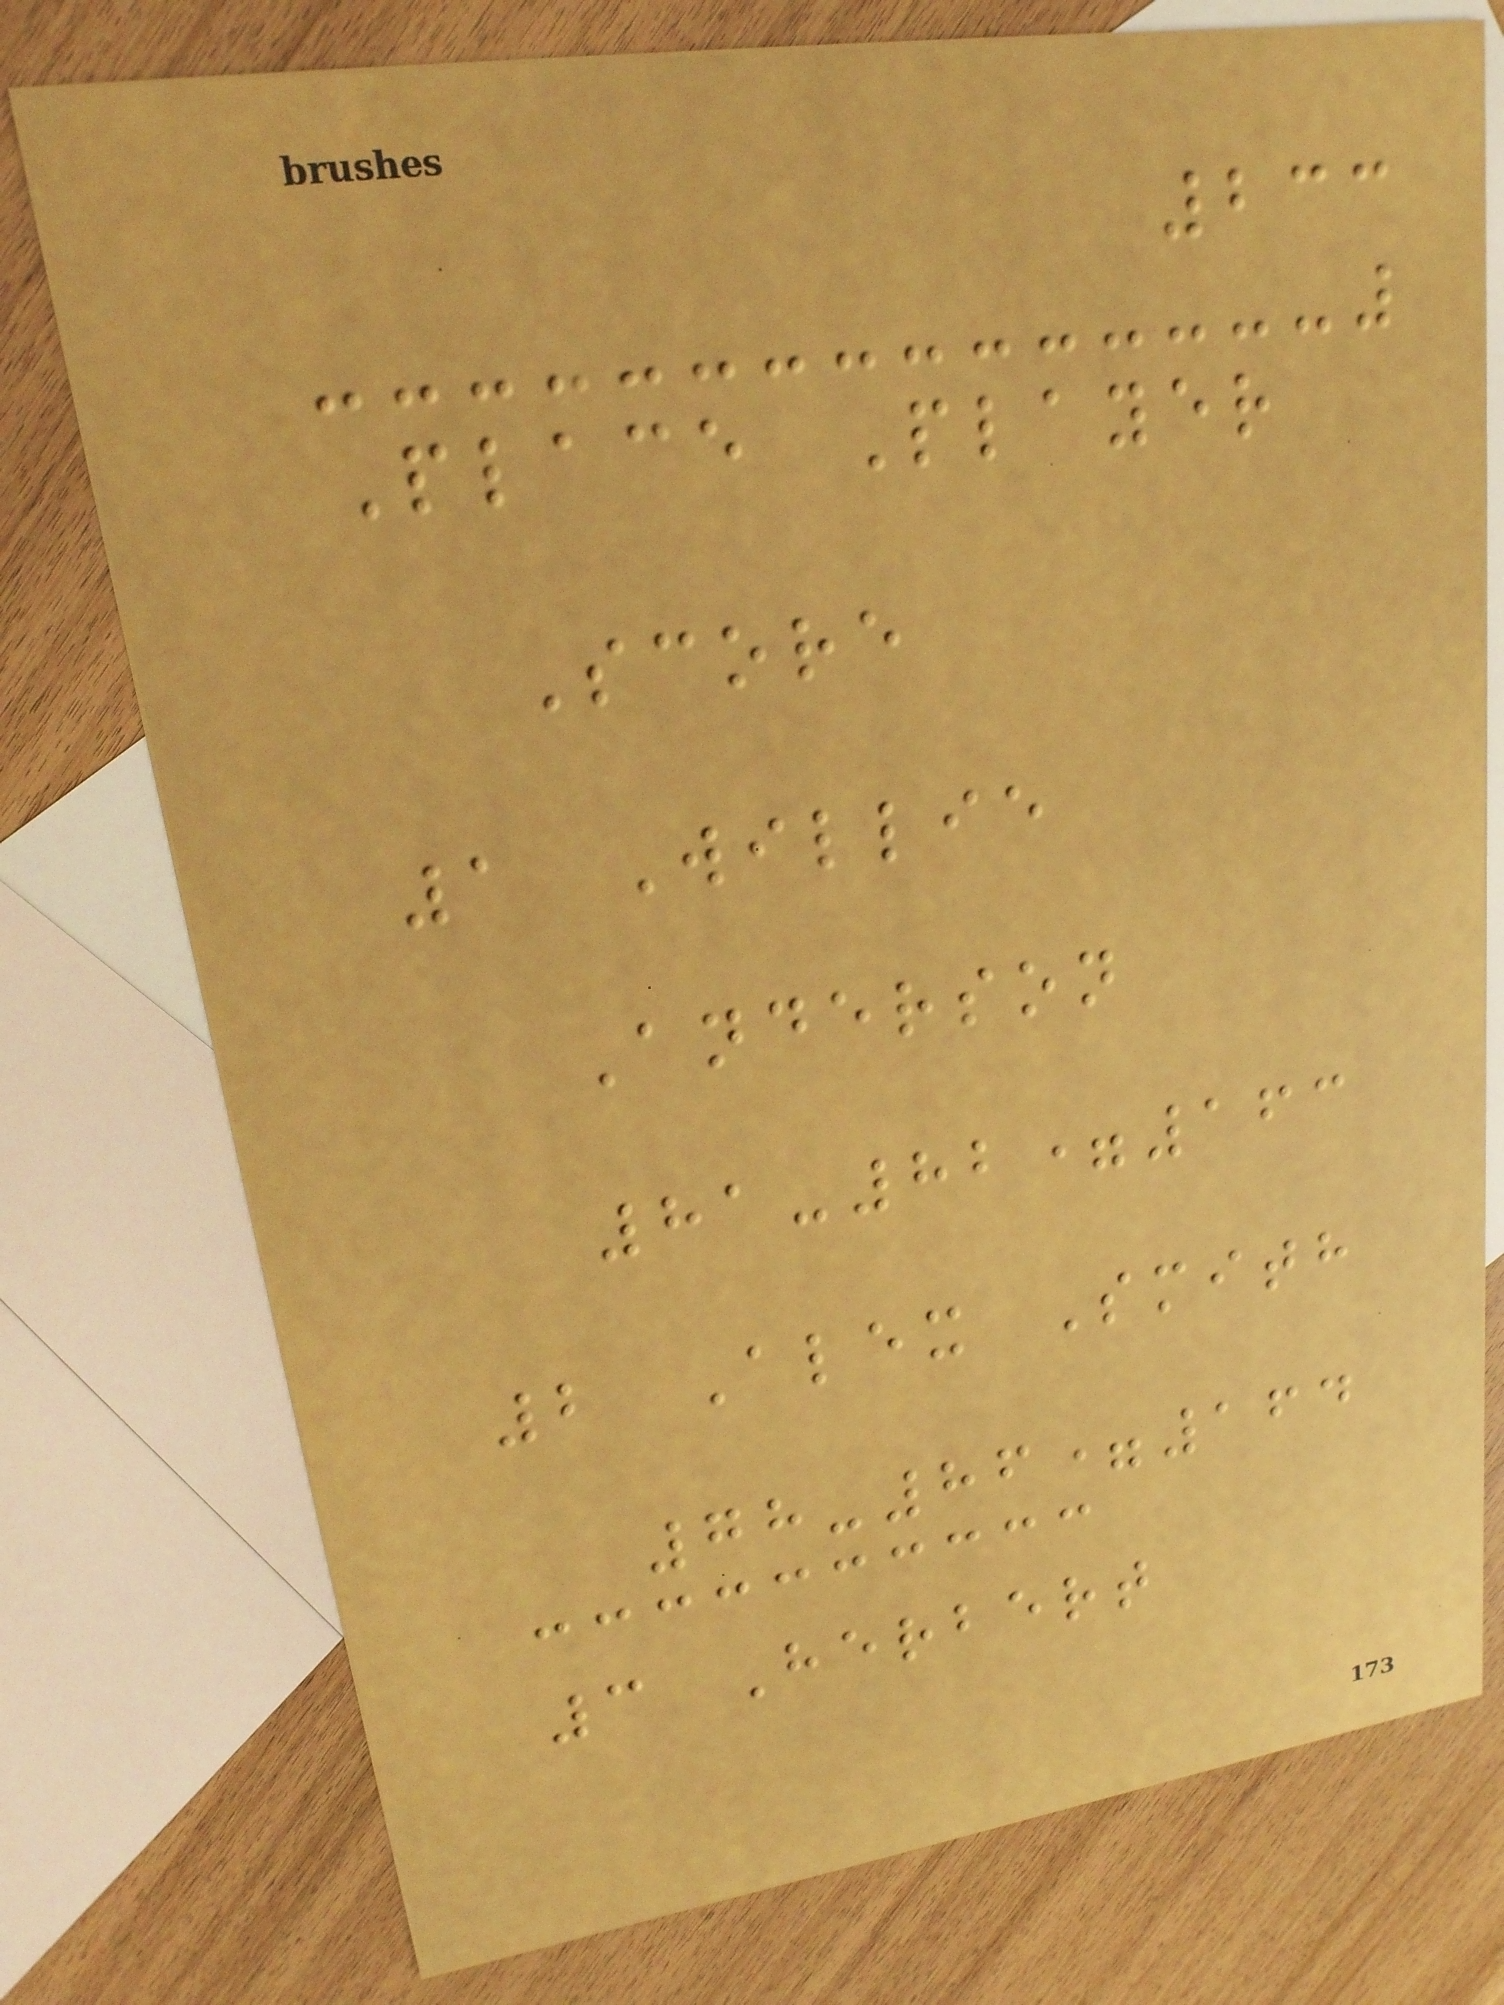233
Place Player
Score
1 Willie
Anderson
81-82=163
2 Alex Smith
78-86=164
3 Herbert
